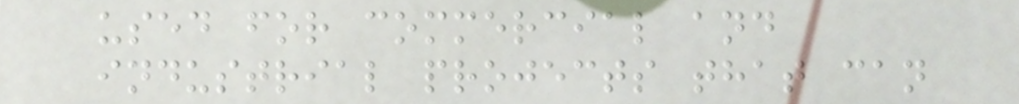used for commercial and
industrial projects that can
